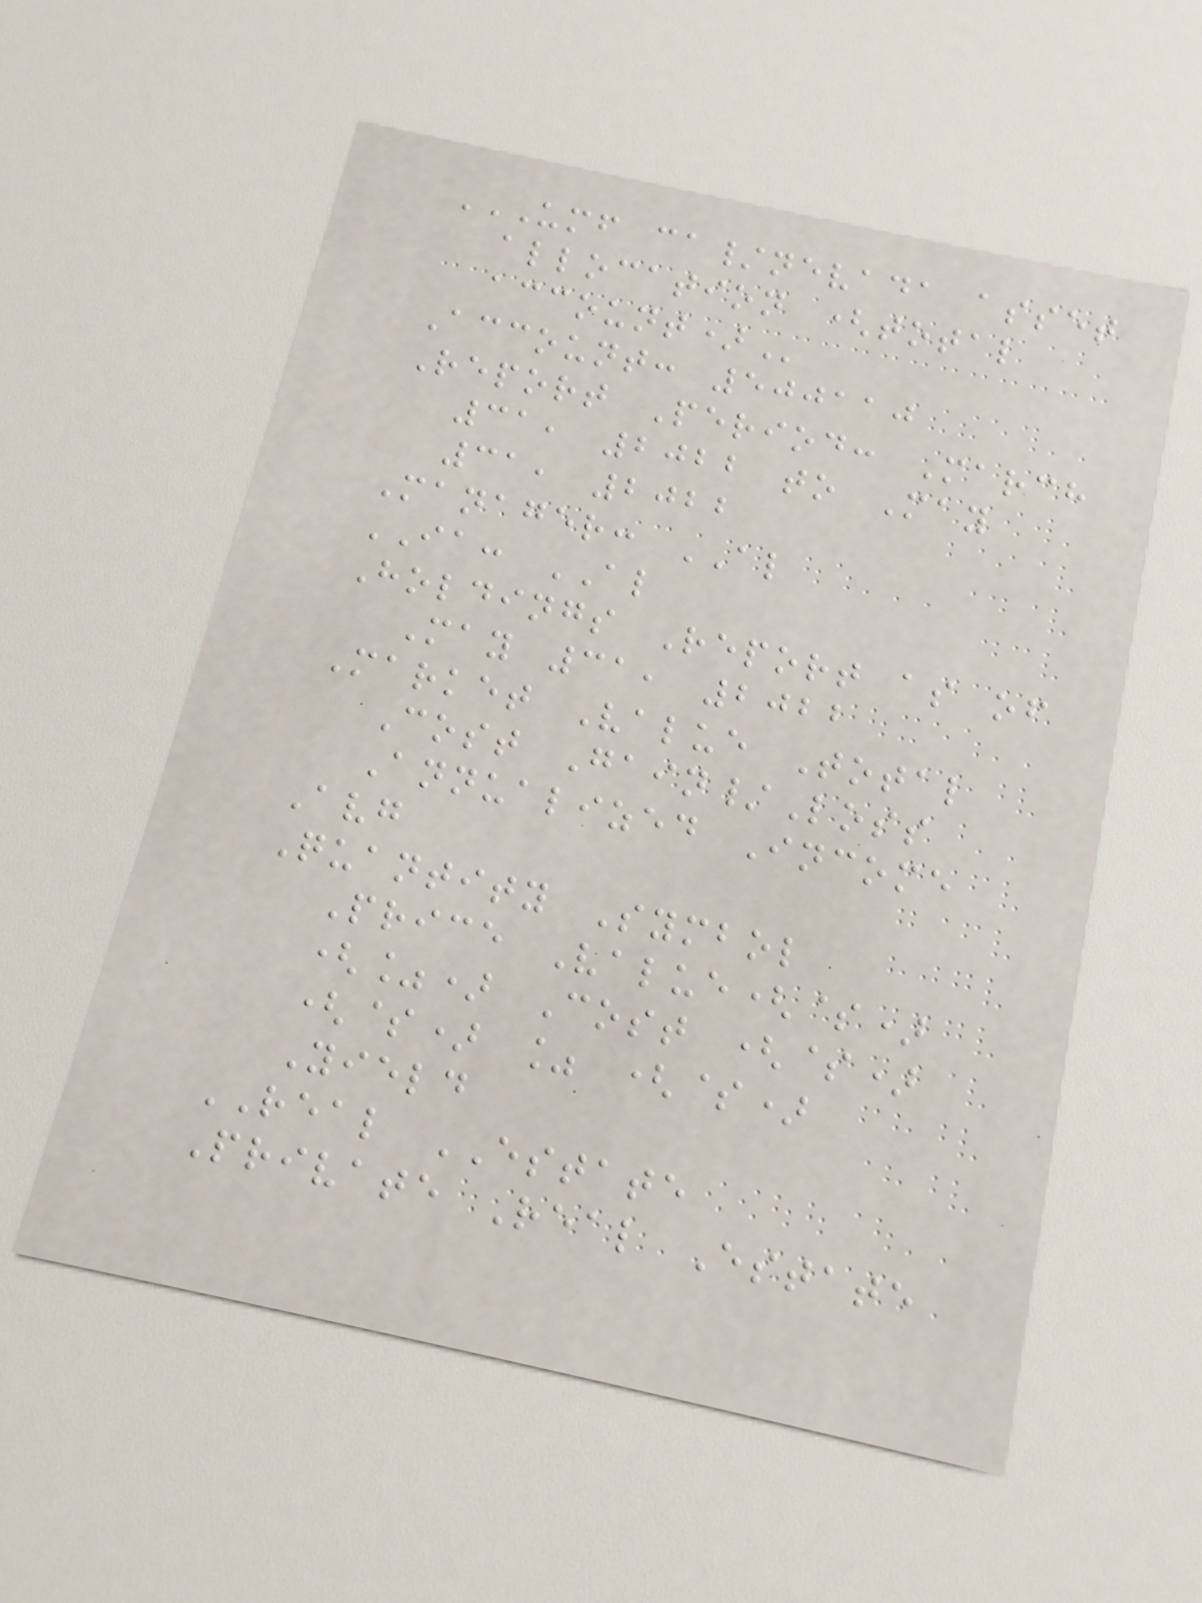UMF CA/NEVADA ASSET
ALLOCATION (TOTAL
ACCOUNT)
Account: 500110
Report Period: March
31, 2022 to May
31, 2022
Manager: AL
IA: AL
Holdings Report as of
May 31, 2022
Market Value Total
Cost Gain/Loss
Annualized Income
Avg
Quantity Symbol
Price Value($)
(%) Cost ($)
($) % ($)
Yield
REAL ESTATE
Private Real Estate
